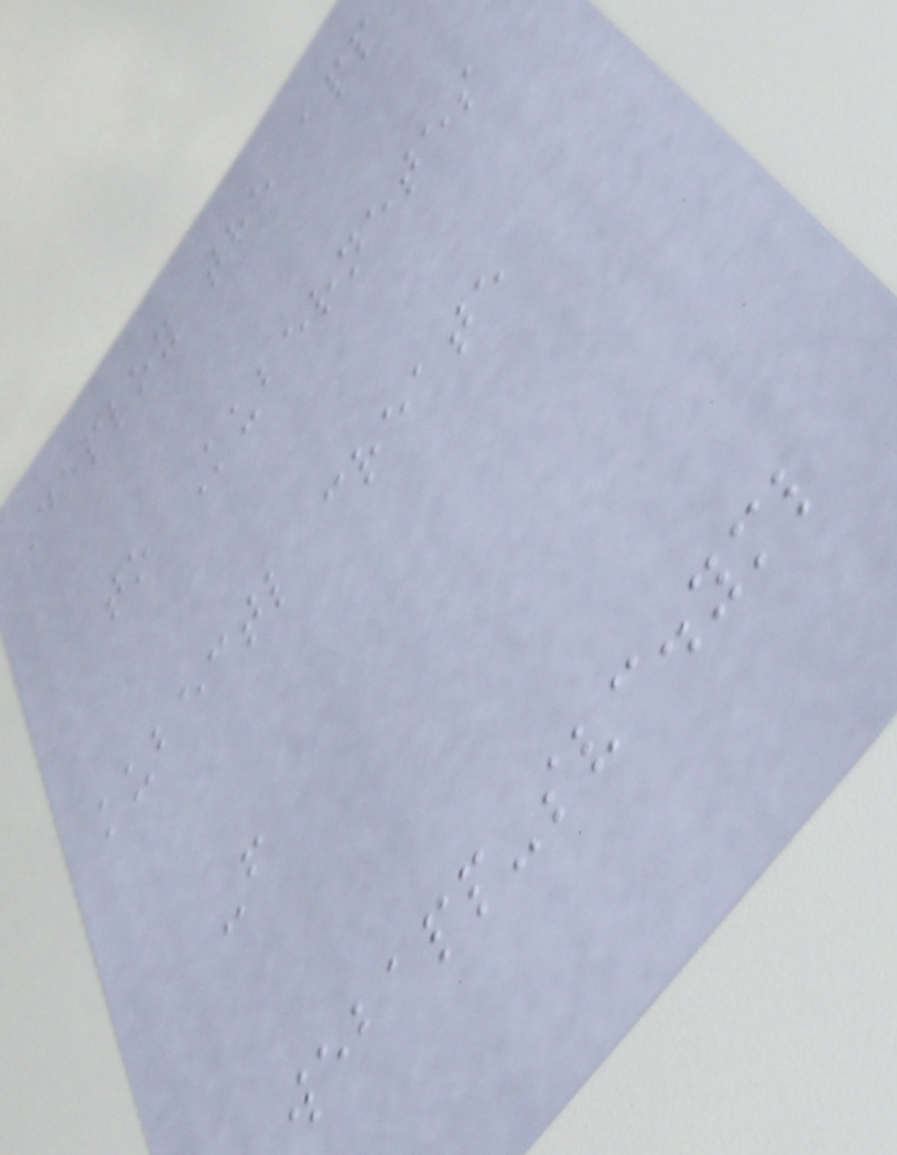Deploy the app
to Kubernetes
kubectl create
-f
webapp-svc.yml
